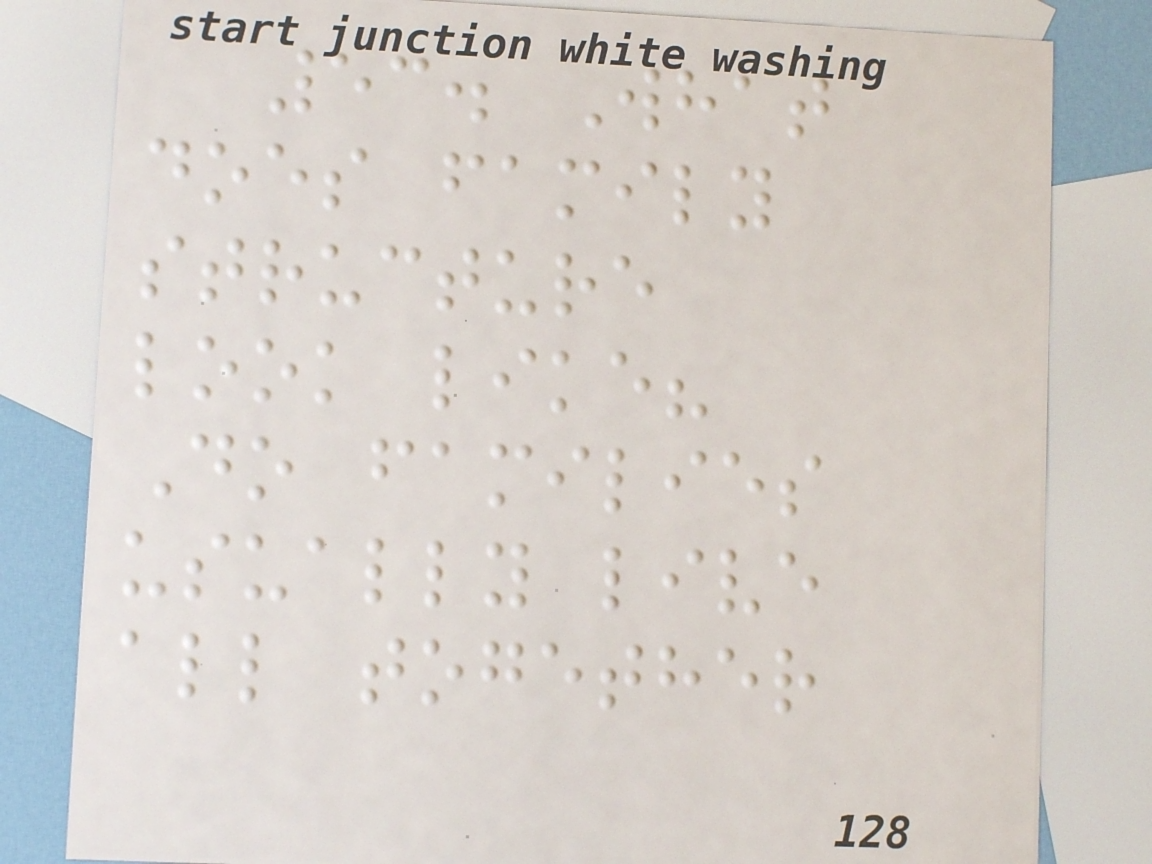53. What
does family
structure
look like?
Do families
usually live
all together
